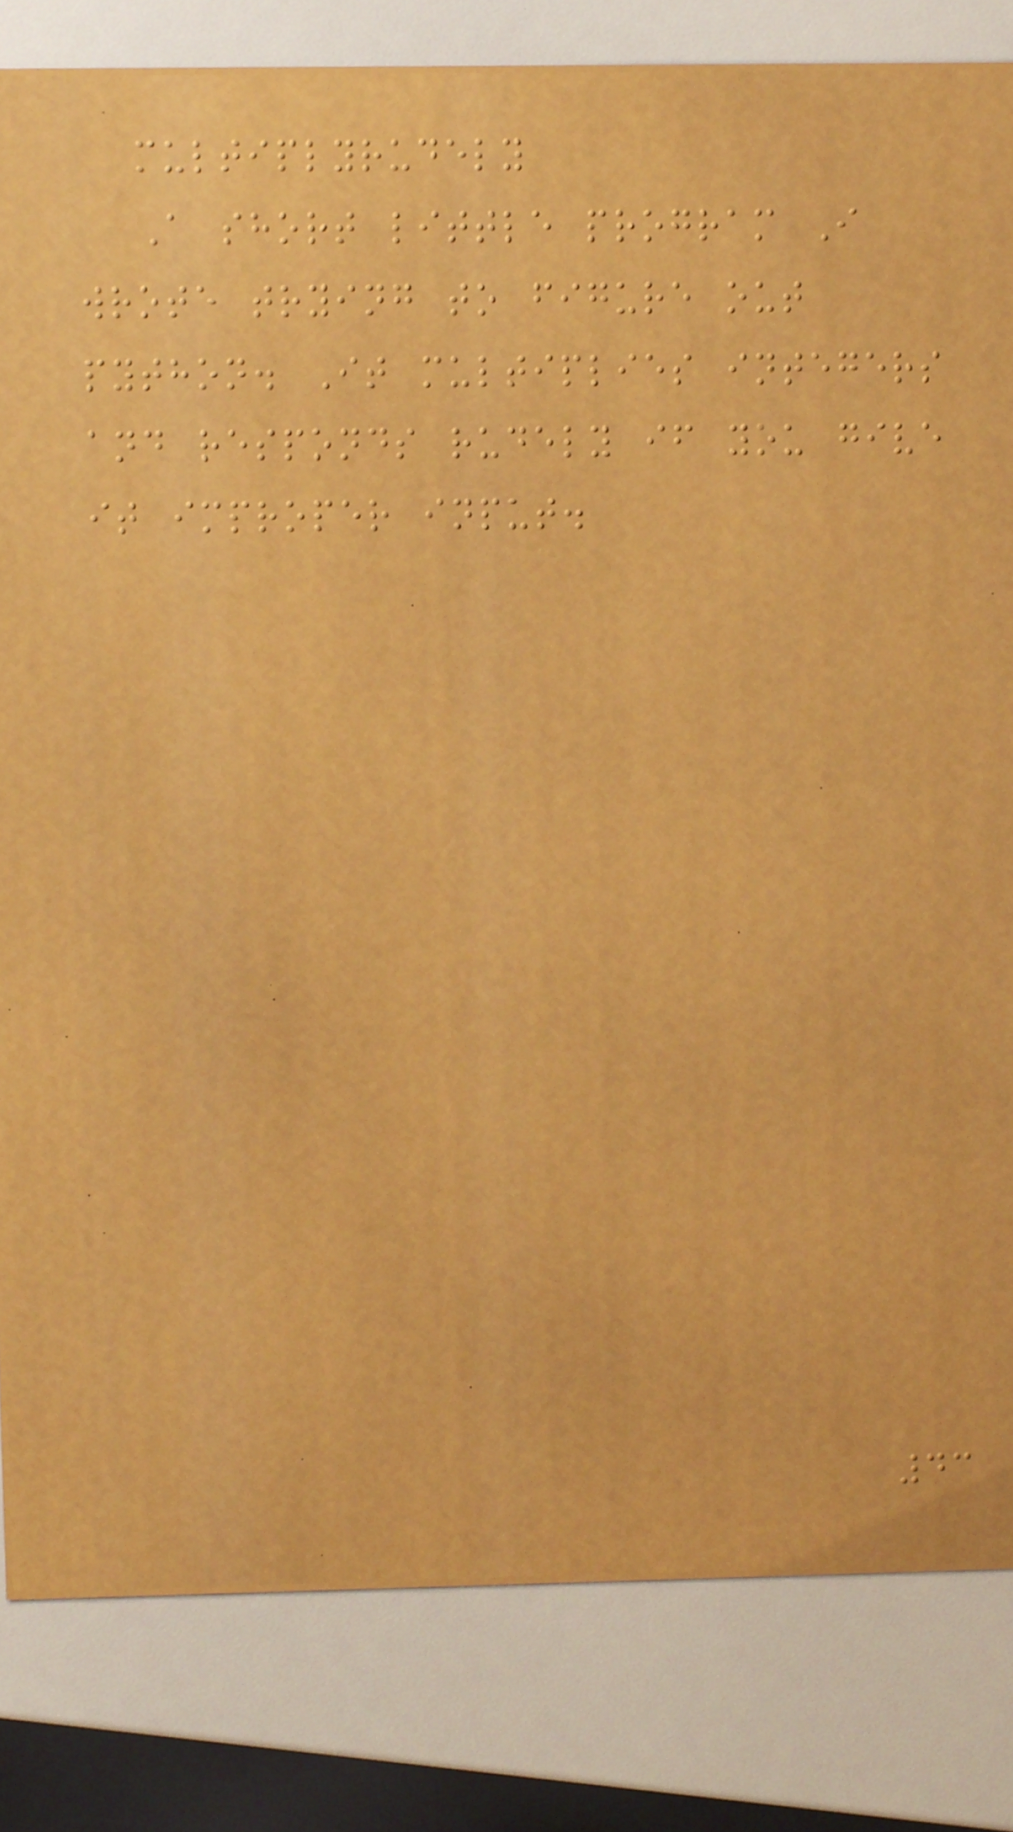multiplyrudely
A short little program I
wrote trying to figure out
python. It multiplies integers
and responds rudely if you give
it improper input.
43
